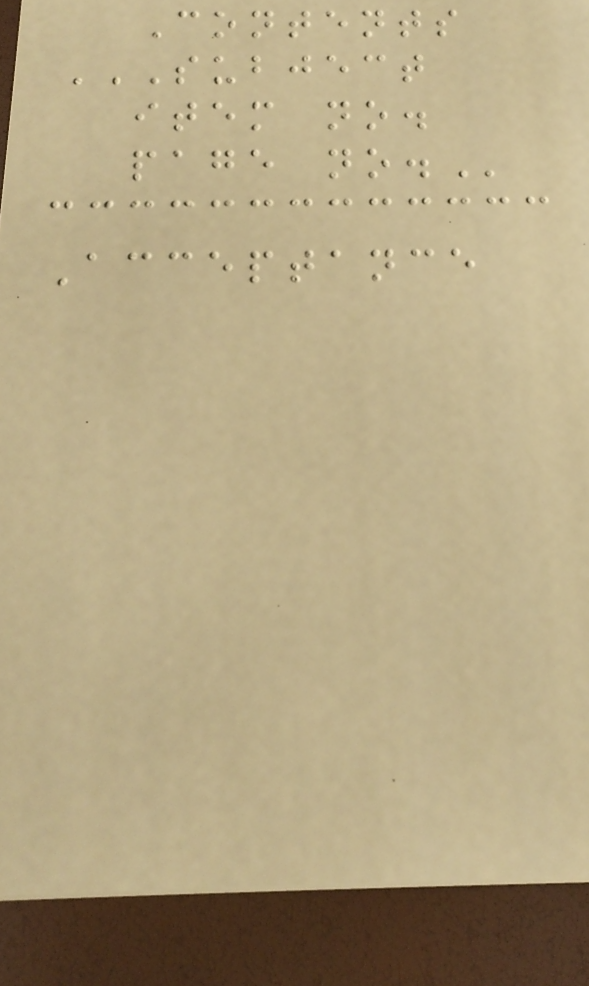Contents
SUBJECT
ITEM NO.
PAGE NO.
Acceptance
